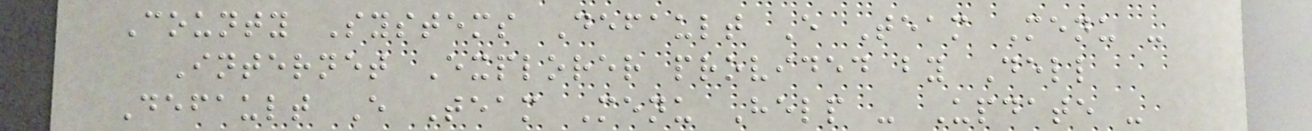County Systems Default E Team Menu -
Internet Explorer provided by Dell
Default E Team Menu Help - Update -
